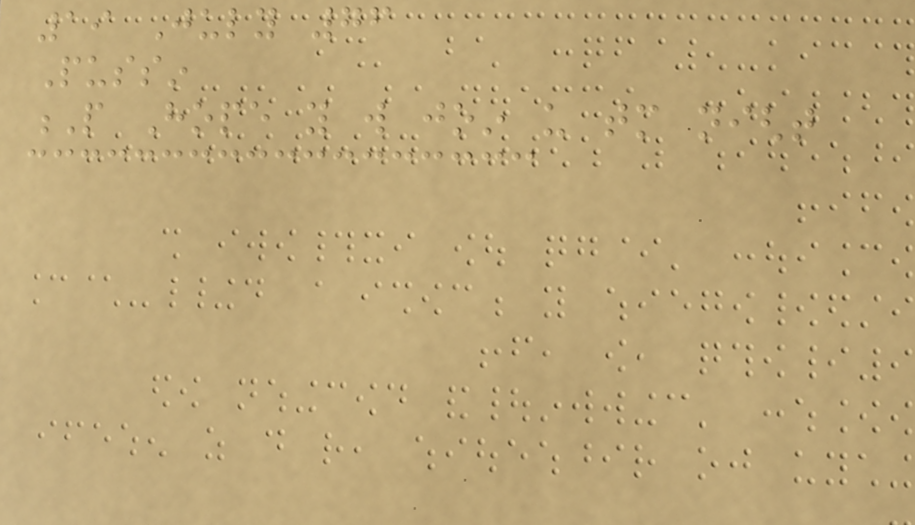19 July 76
Pussin
P Hope you will join us tomorrow night
